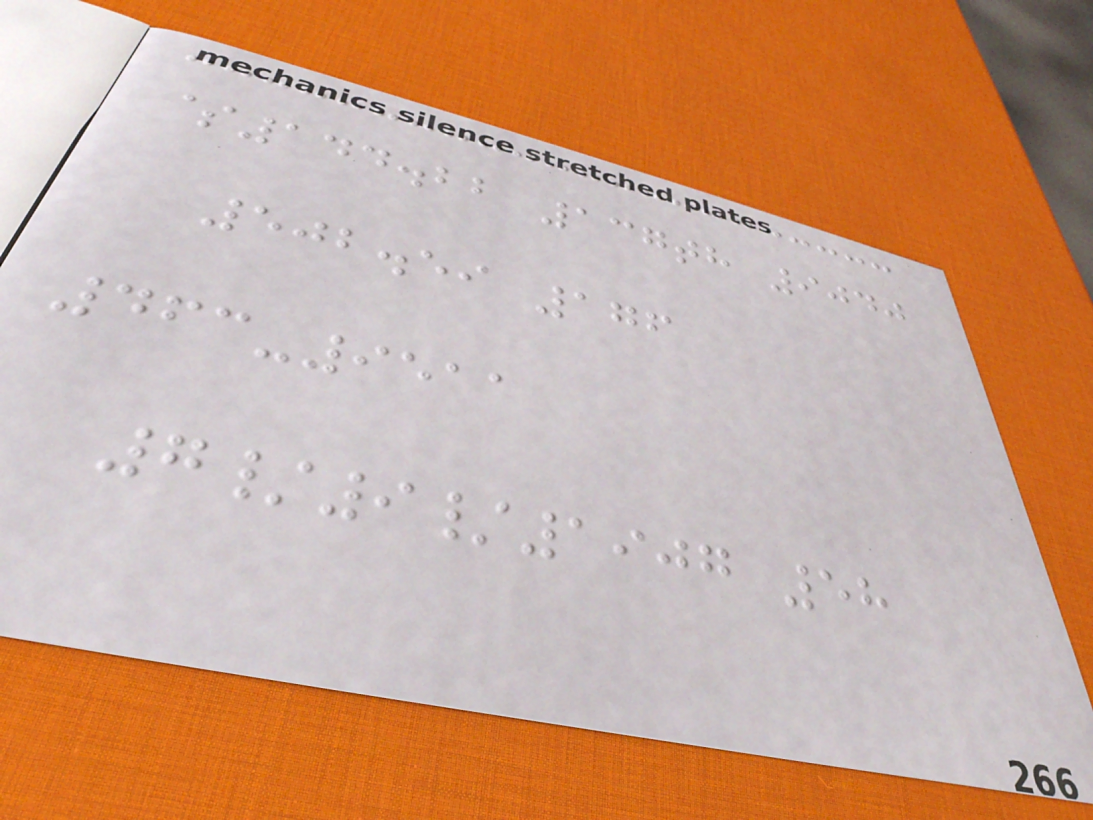$144.22 137th 9040
502.59 176
463-9511
7/9/1907 58
